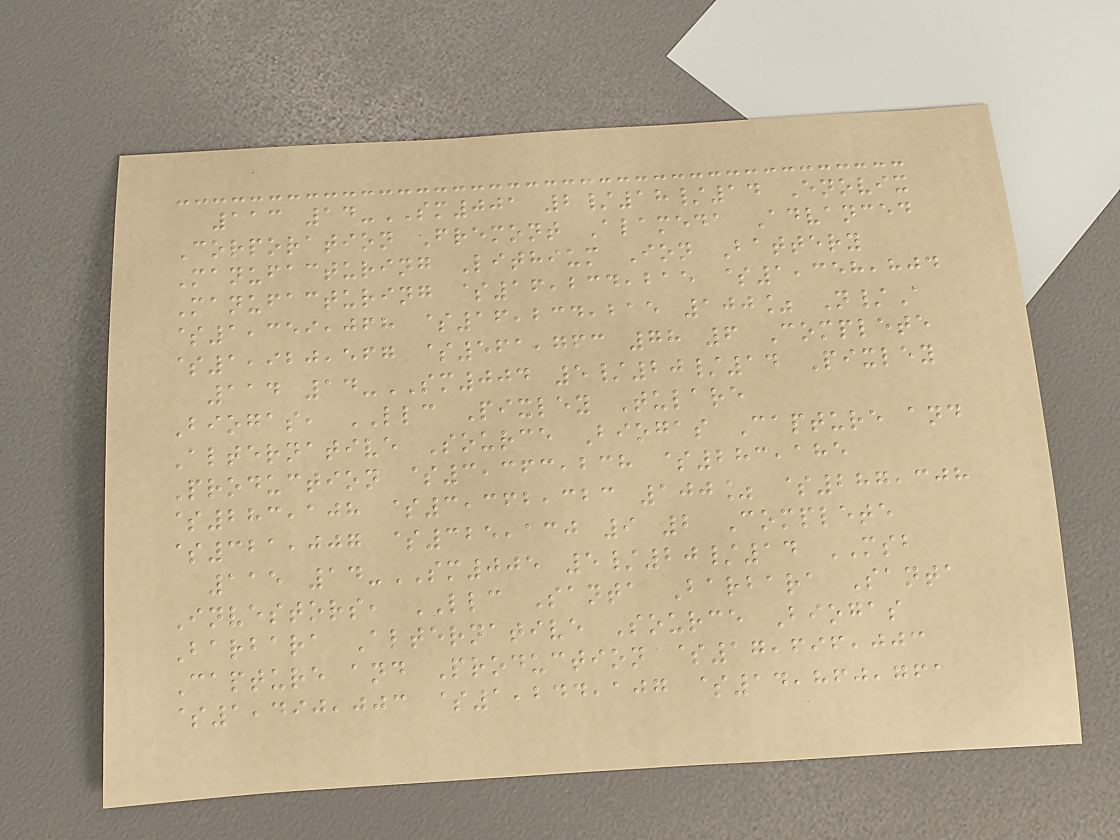113 14-SM001 2/18/14 Enovix
Corporation Fremont Alameda Advanced
Manufacturing Lithium Ion Battery
Manufacturing $16,234,215 $1,358,804
$1,359,068 $16,234,215 100% N/A
$1,920,567 $561,763 78 6 Complete
114 14-SM004 5/20/14 Pixley
Biogas, LLC Pixley Tulare
Alternative Source Biogas Capture and
Production $3,363,238 $283,185
$283,108 $3,362,323 100% $287,308
$321,007 $325,130 9 2 Complete
115 14-SM005 5/20/14 MSB
Investors, LLC Santa Barbara Santa
Barbara Alternative Source Biogas
Capture and Production $17,696,003
$1,490,003 $1,244,107 $14,860,761
